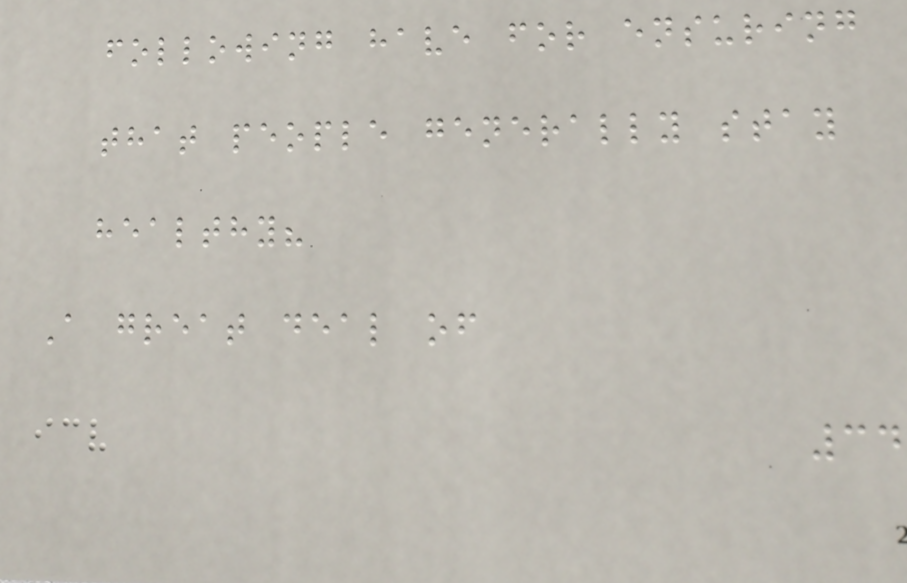following have for ensuring
that people generally stay
healthy?
A great deal of
34
